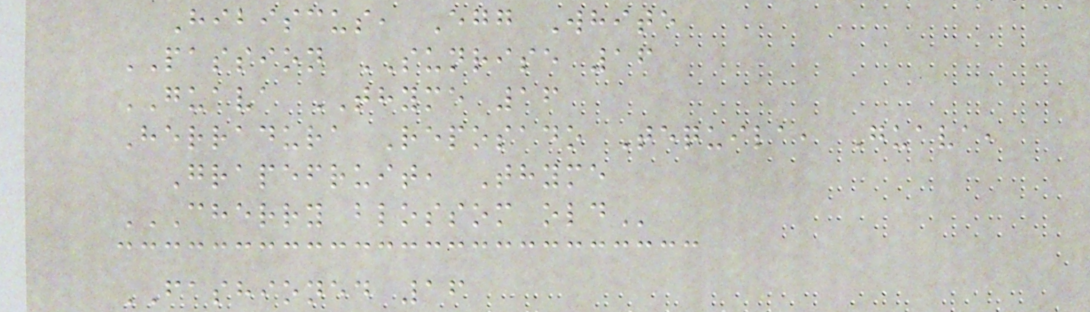Hibiscus, Egg White
PASSION SUNRISE 16
GUAVA THYME 16
Herradura Reposado Tequila, Guava,
Grapefruit, Thyme
CHERRY BLOSSOM OLD
FASHIONED 16
